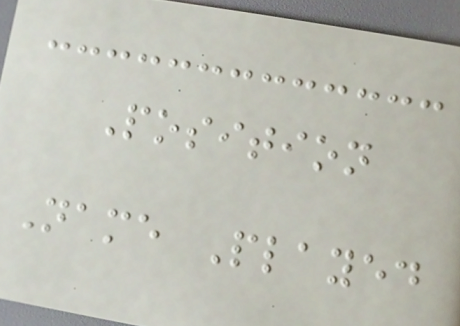Position
Name Played
